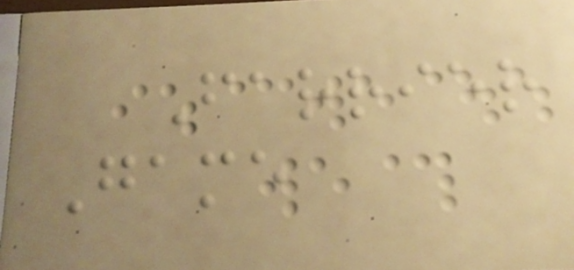Farrier
Game
